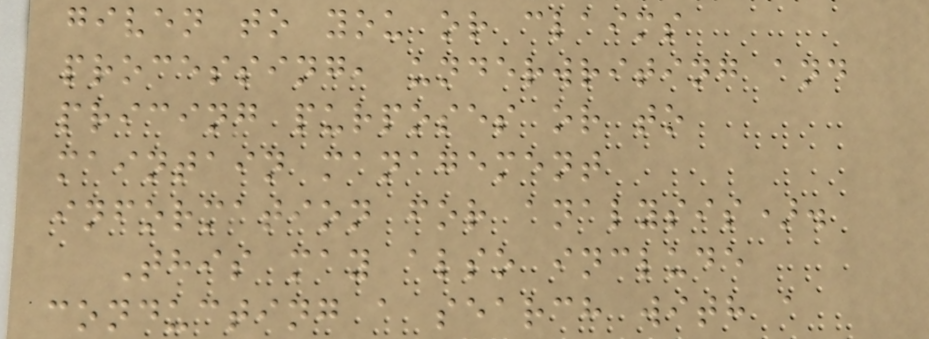given to you or claims
processing, underwriting and
pricing purposes or to
maintain management
information for analysis).
This may also include
conducting a search with a
